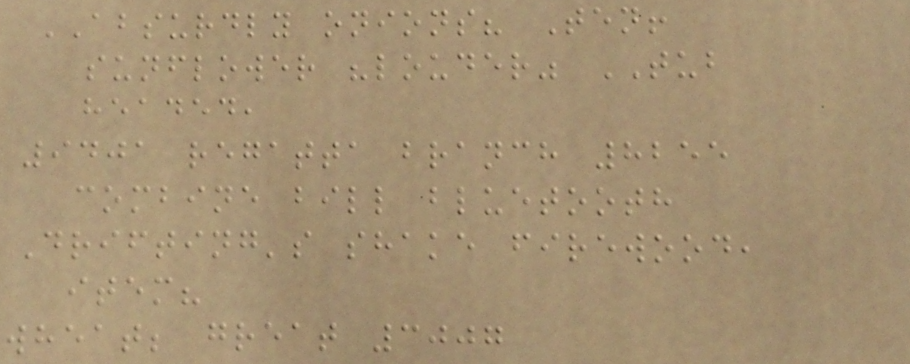ABSURDLY onions? Ten!
sunflower "louder" TUB
headed,
9401 regatta branch 8255
combine bill bluetooth
Drifting's shake firewood,
item?
wheat; great 3007
